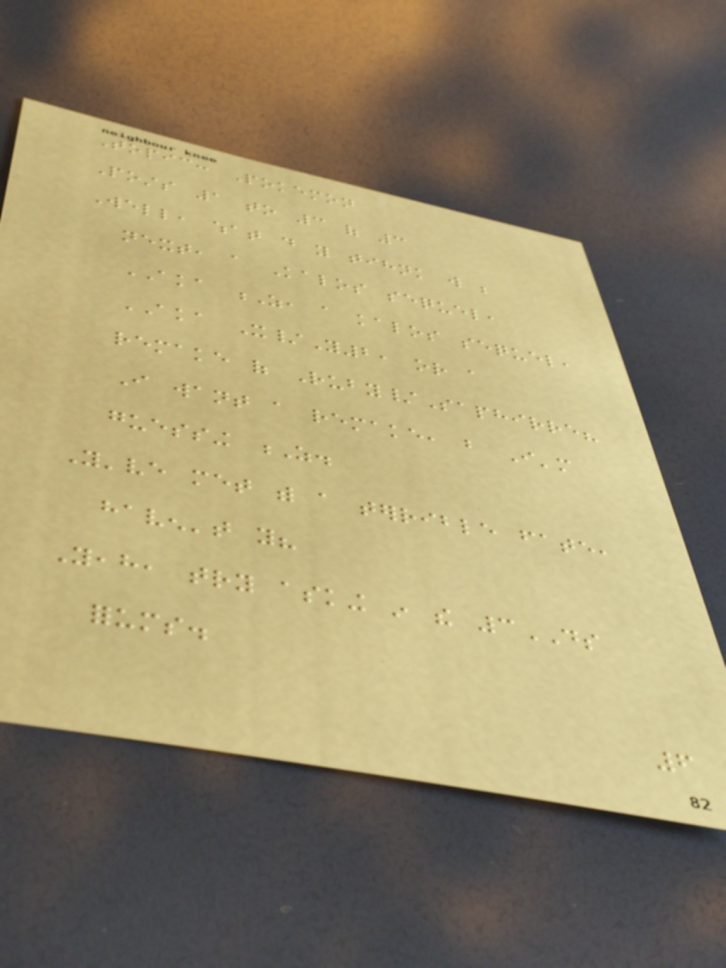Topic: Pokemon
Posts 1 to 3 of 3
Well, what do you tihnk will be
next, a Kalos sequel,
AKA Z, a kalos sequel,
AKA X/Y2, or a
remake of Ruby/Saphirre?
I want a remake, but I'm
guessing Z.
You've met with a terrible fate,
haven't you?
Yeah, try asking in the 3DS
forums.
6
